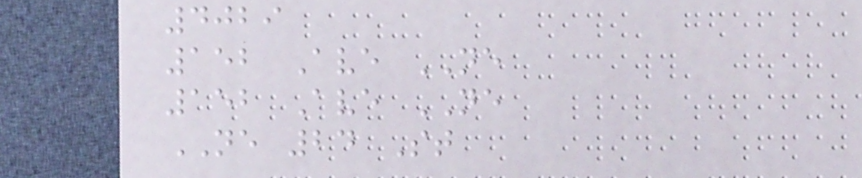4029
152 Ave NE
152 Ave NE
NE 24 St
